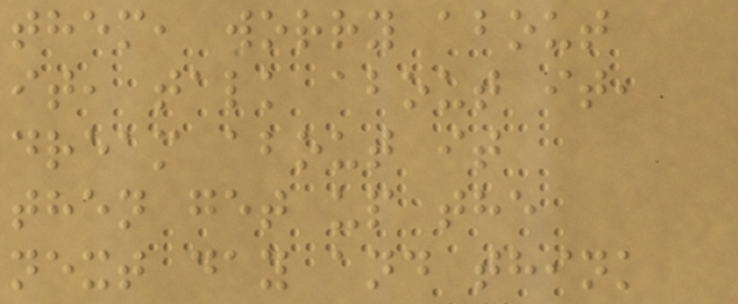them, worry about
it, talk about it,
dream about it
then get up the
next day and think
